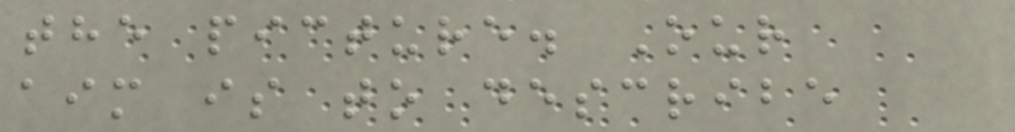the picture. Our
aim is to describe
